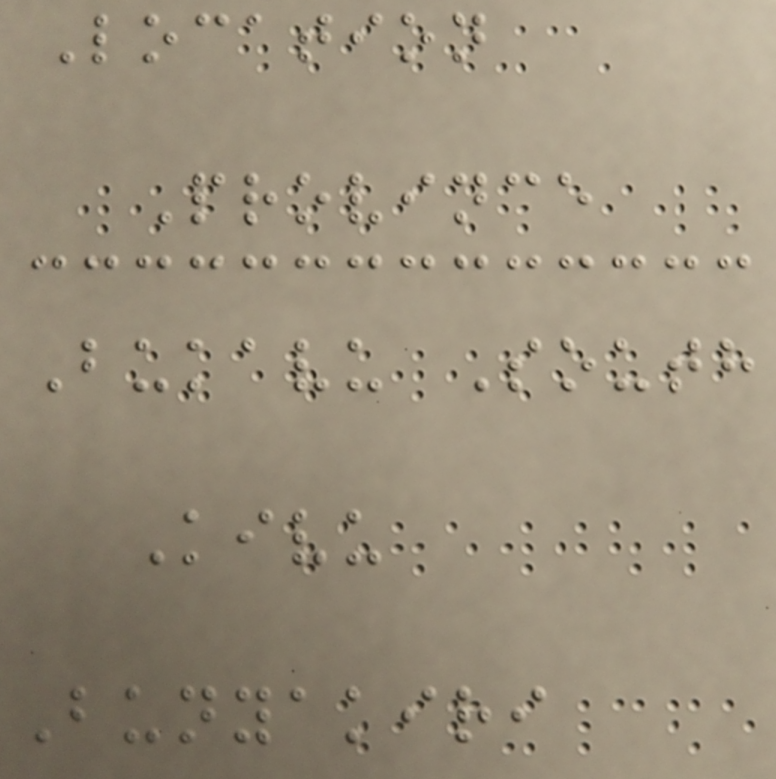Location
Province
Bukavu South
Kivu
Bunyakiri
